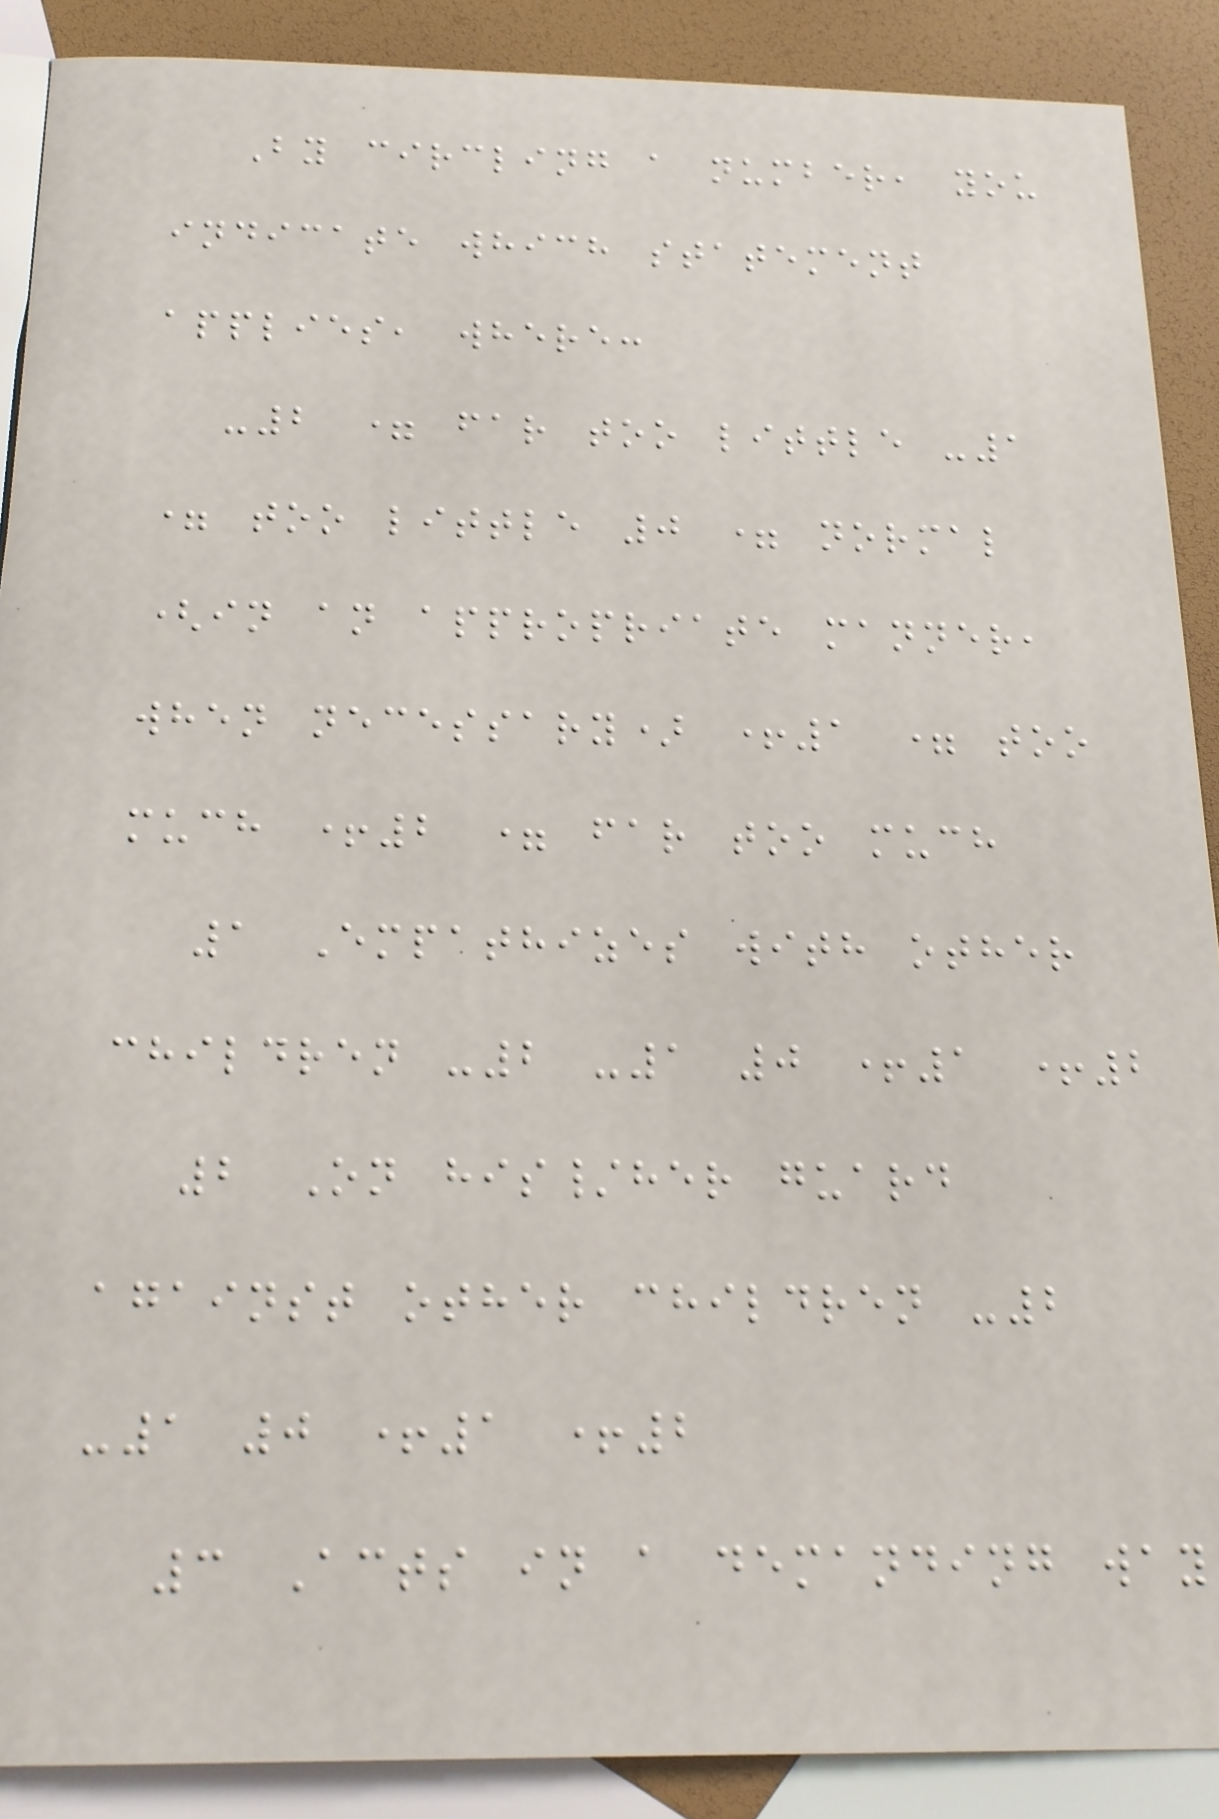By circling a number, you
indicate which statement
applies, where:
-2 = far too little -1
= too little 0 = normal
(in an appropriate manner,
when necessary) +1 = too
much +2 = far too much
1 Empathizes with other
children -2 -1 0 +1 +2
2 On his/her guard
against other children -2
-1 0 +1 +2
3 Acts in a demanding way
